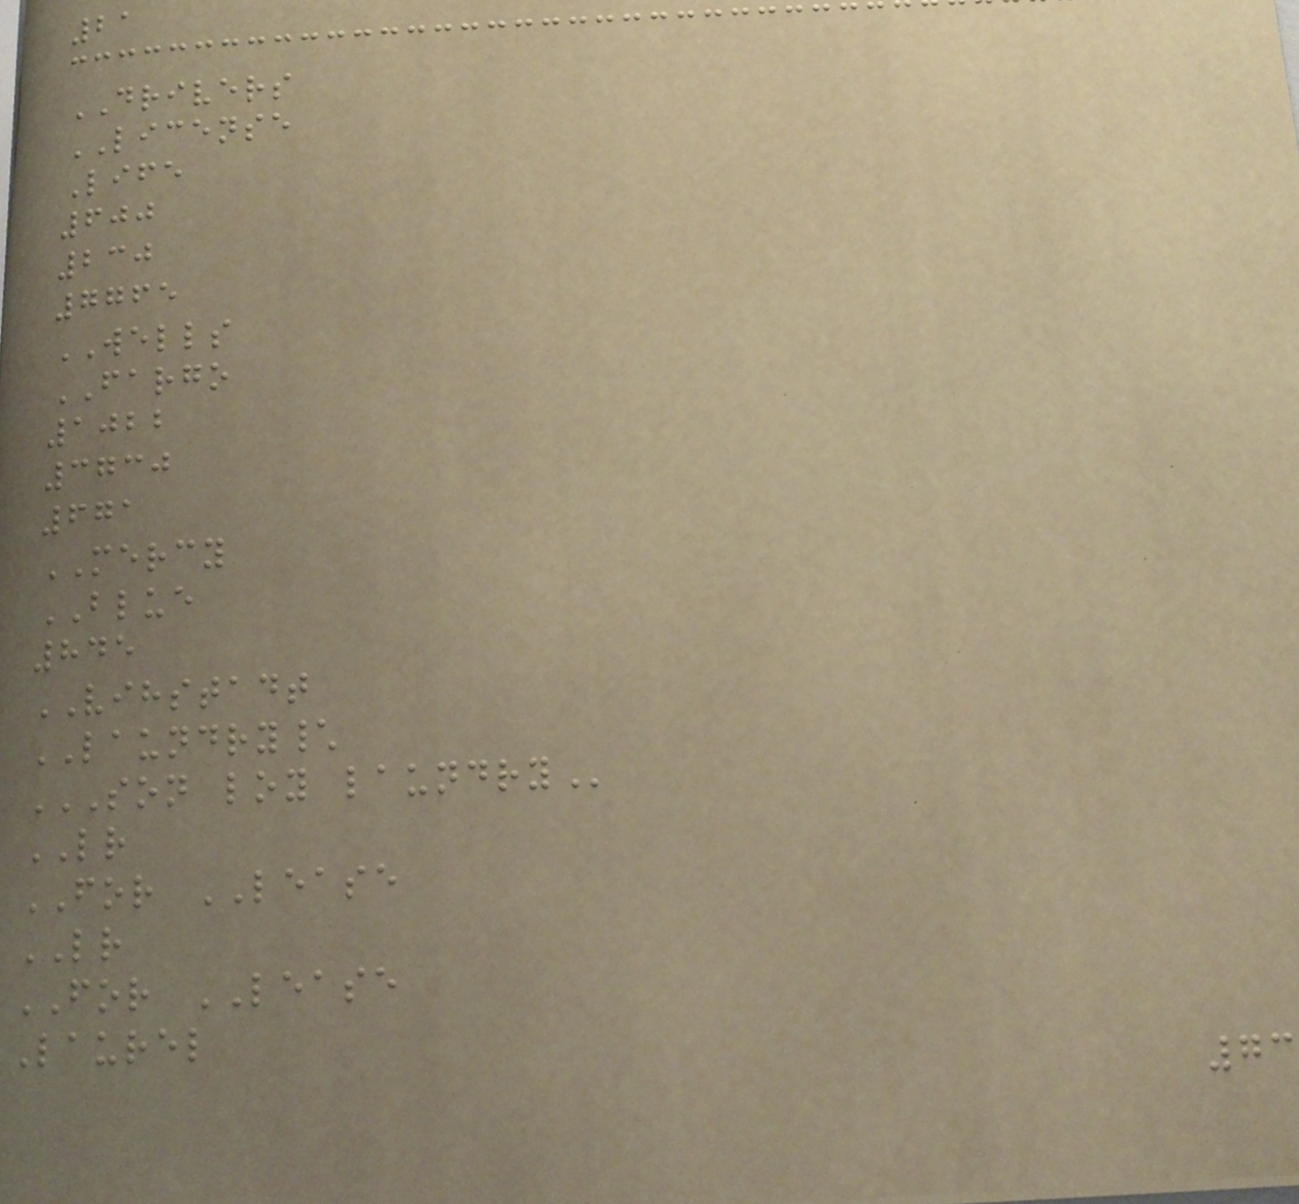21
DRIVERS
LICENSE
Life
600
230
7765
WELLS
FARGO
1022
3730
671
MERCY
BLUE
845
VIHSTADT
LAUNDRY\
SON LOY LAUNDRY
LR
FOR LEASE
LR
FOR LEASE
Laurel
73
